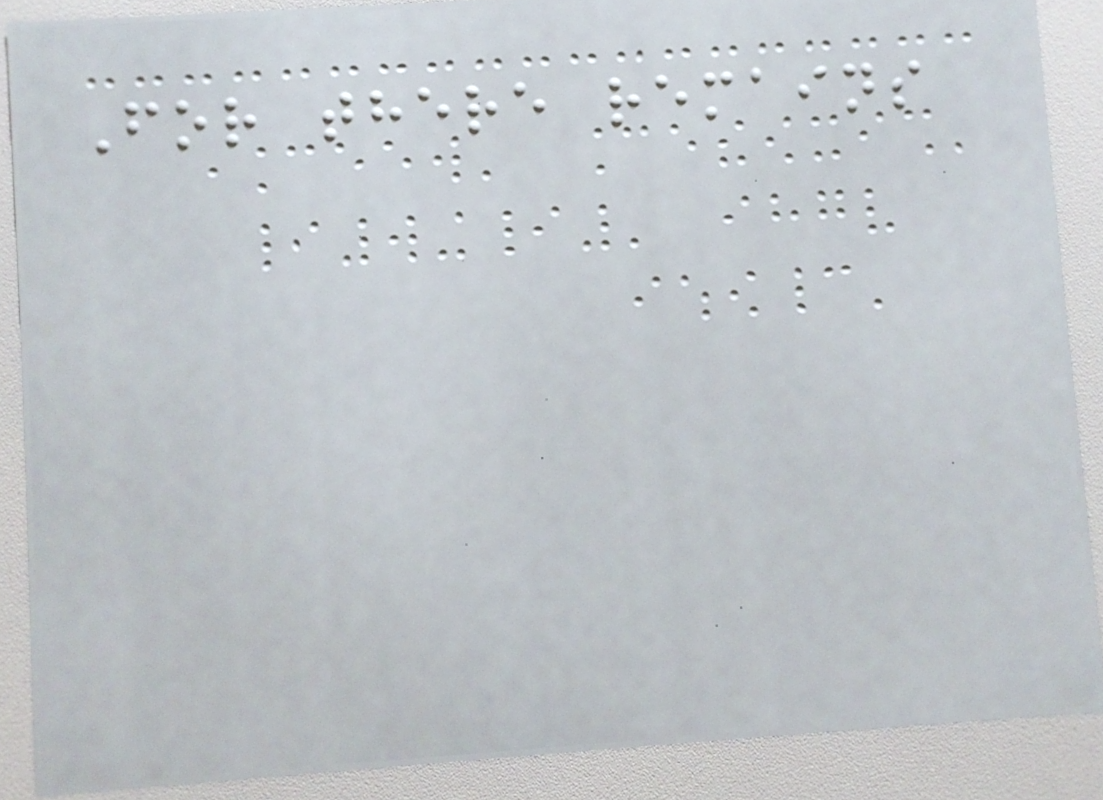For there remains
